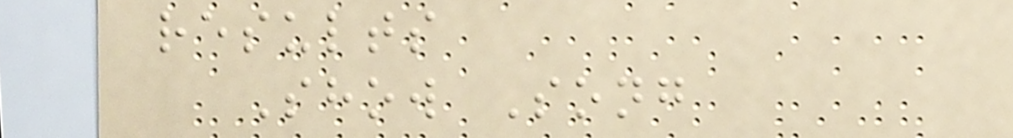results
Show Song
